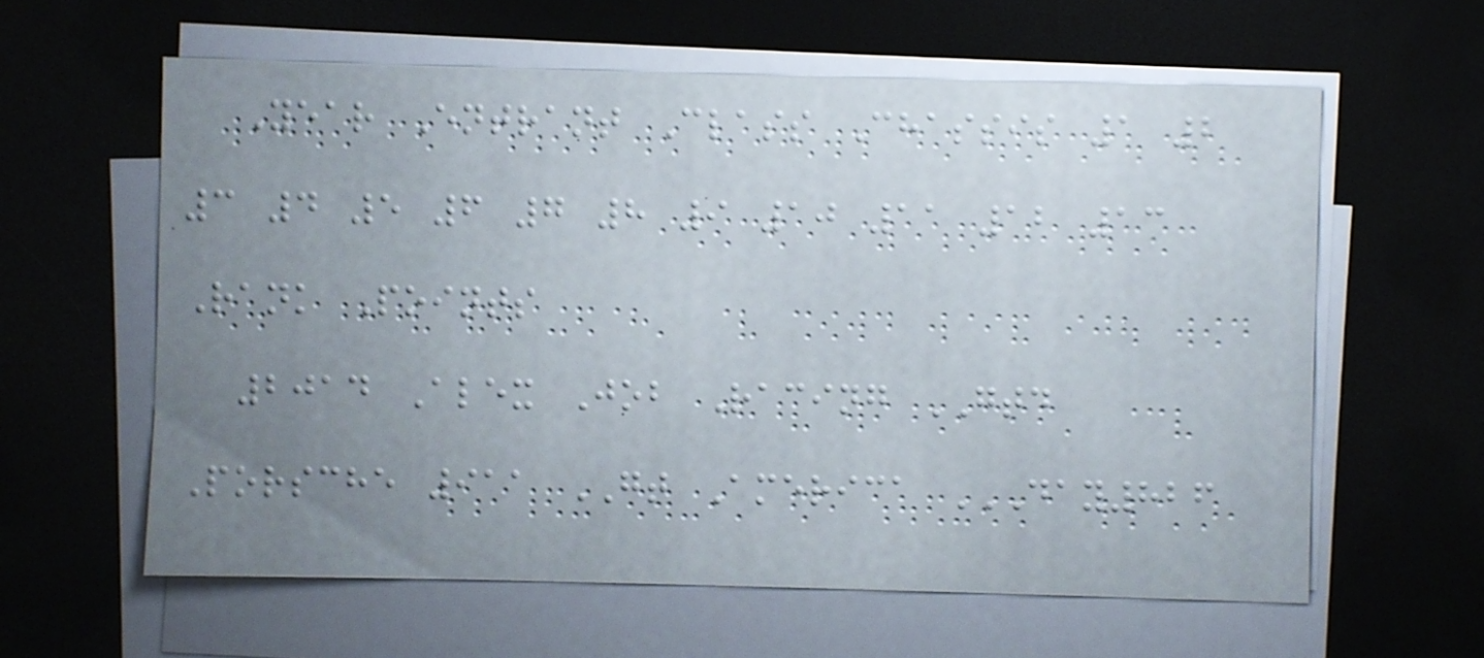Year Entrant Class Chassis 1 2
3 4 5 6 7 8 9 10 11 12 13
Rank Points
2014 Alex Job Racing GTD
Porsche 911 GT America DAY826
